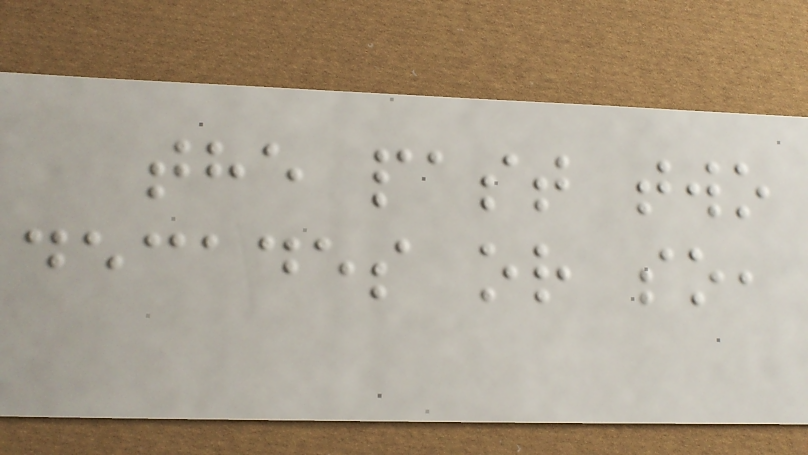the past two
decades or so,
